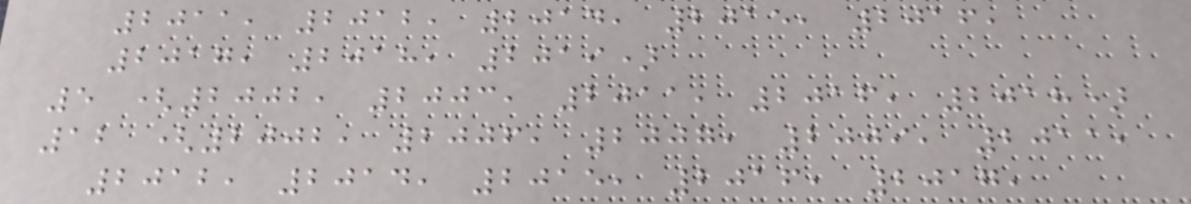2011, 2012, 2014, 2015, 2016,
2017, 2018, 2019)
5 (2002, 2003, 2011, 2016, 2018)
12 (2002, 2006, 2007, 2009, 2011,
2012, 2014, 2015, 2016, 2017,
